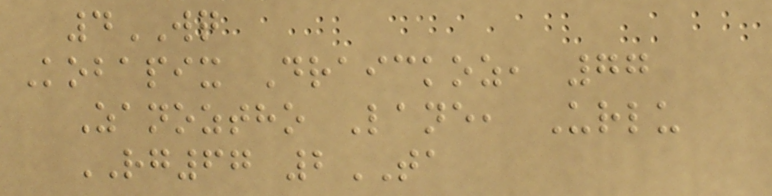4WQ
Kobapix Draickoz, 77
Zanoztho Lane, Urlu
RG67 2TA
